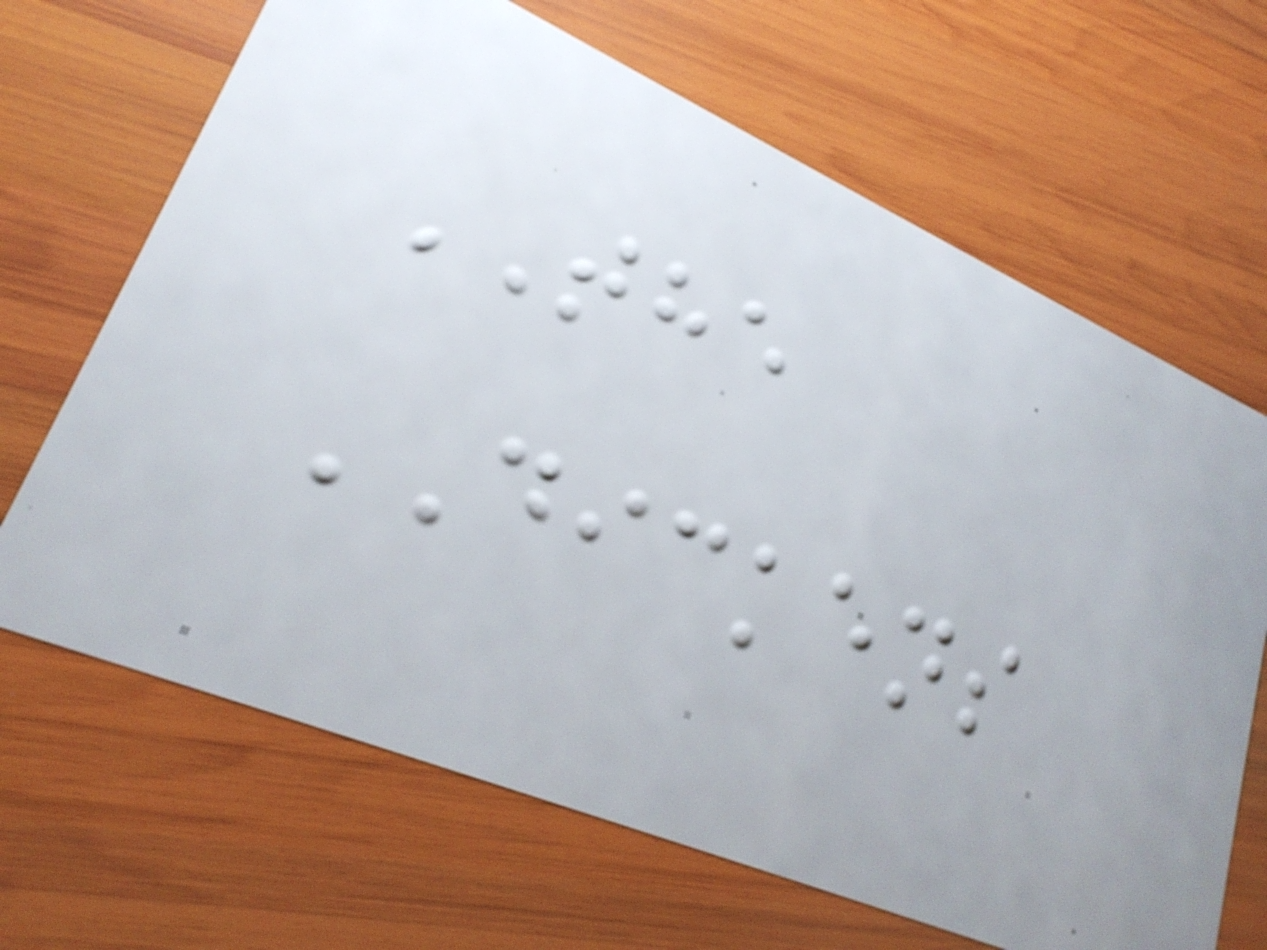THE
DICKENS
